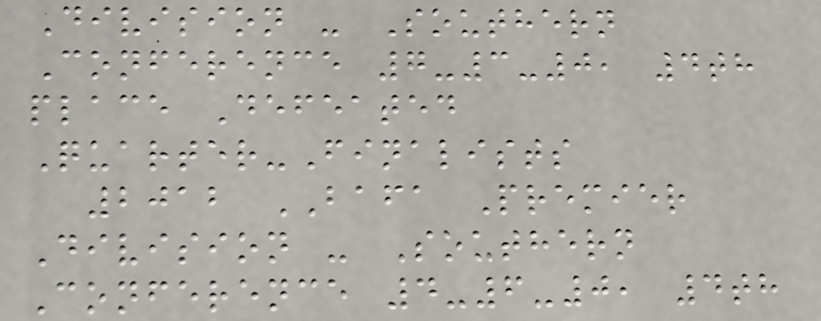Division - Southern
Conference 7-3-0, 4th
place Defeated
Quarter-Finalists
2012 BAFA Premier
Division - Southern
Conference 4-6-0, 4th
